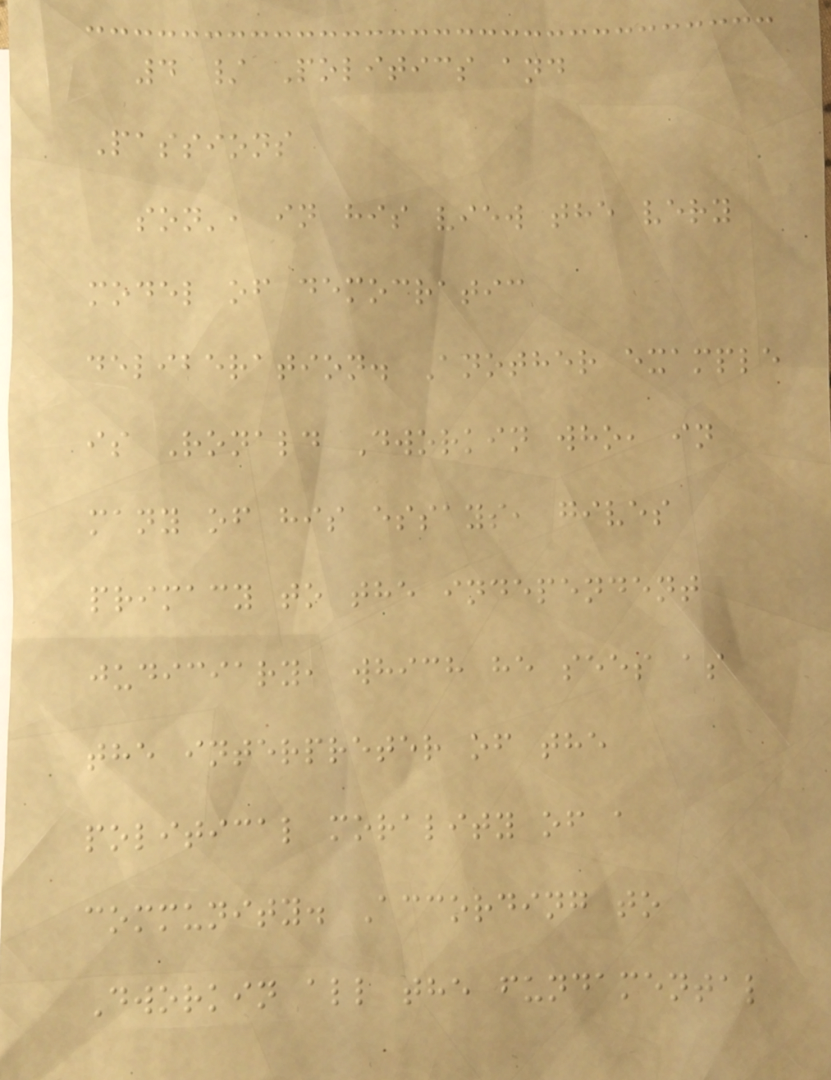4 / Politics and
Passions
son', in his view the very
model of democratic
deliberation. Another example
is Ronald Dworkin who, in
many of his essays, gives
primacy to the independent
judiciary, which he sees as
the interpreter of the
political morality of a
community. According to
Dworkin all the fundamental
